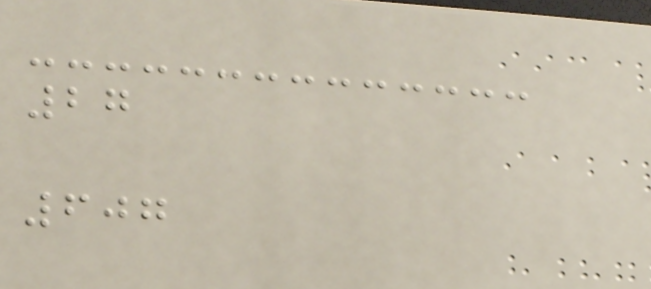27
607
